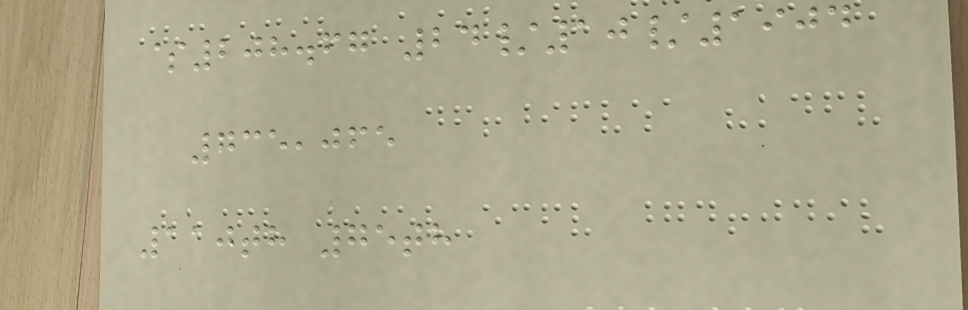$208.67 24/10/1904
735,065
110th 75th
